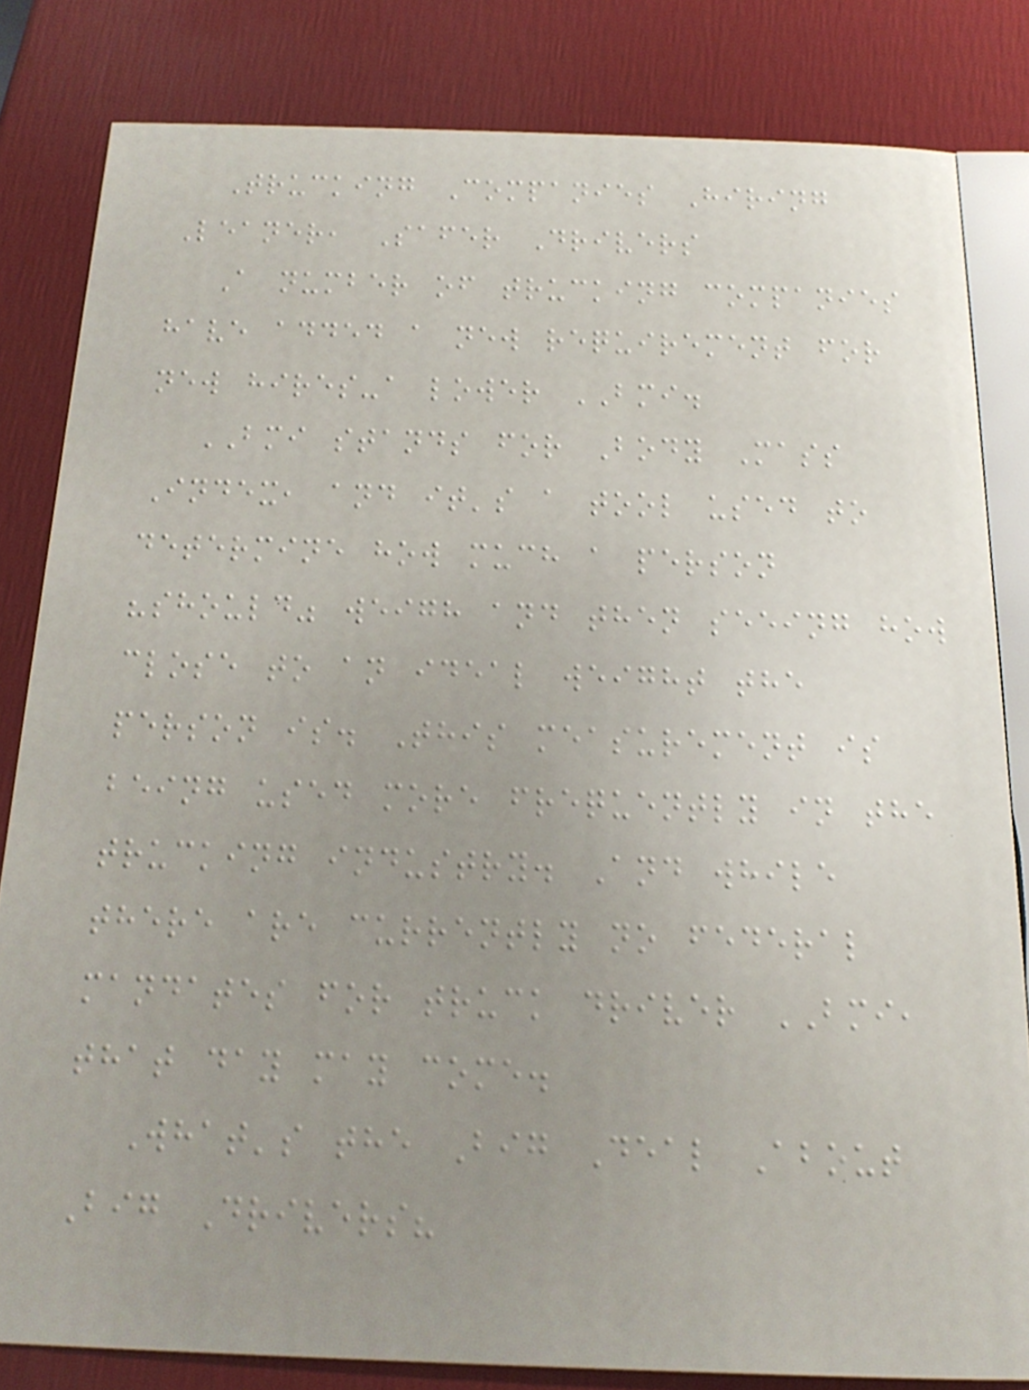Trucking Companies Hiring
Leaner, Safer Drivers
A number of trucking companies
have added a new requirement for
new hires-a lower BMI.
BMI stands for Body Mass
Index, and it's a tool used to
determine how much a person
"should" weigh and then seeing how
close to an ideal weight the
person is. This measurement is
being used more frequently in the
trucking industry. And while
there are currently no federal
mandates for truck driver BMI,
that day may come.
What's the Big Deal About
Big Drivers?
